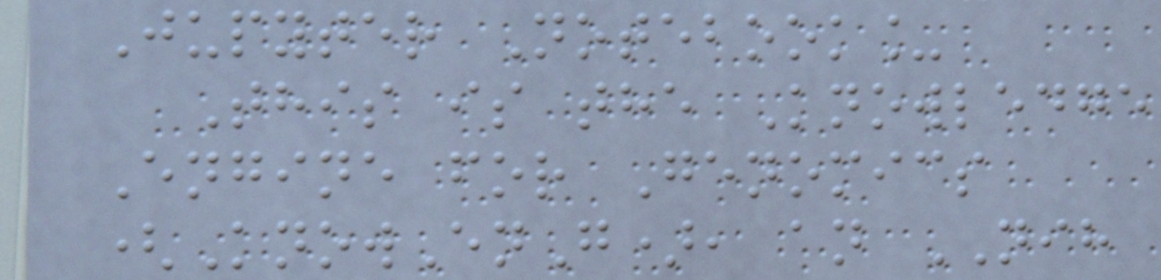Jupyter Notebook_
This is the Knowledge
Engine for Genomics
(KnowEnG), an NIH
